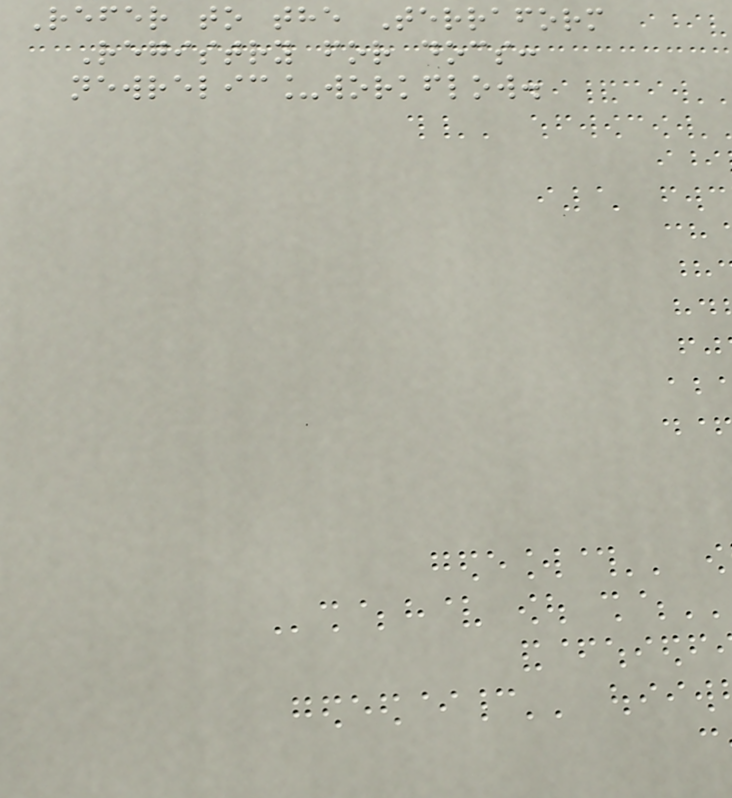Refer to the Terraform
Registry for docs:
newrelic_workflow.
